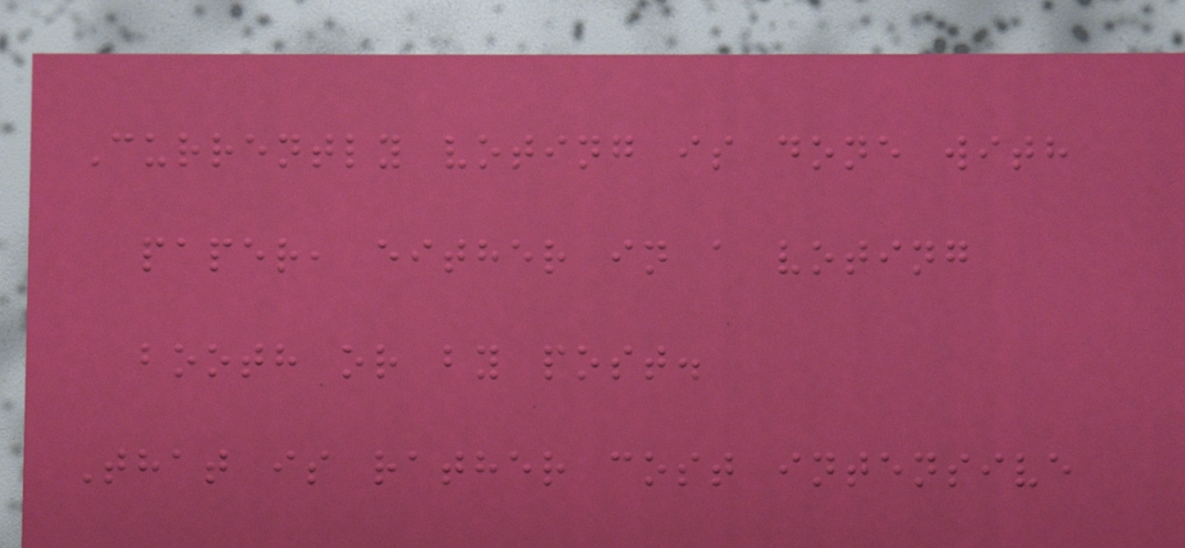Currently voting is done with
paper, either in a voting
booth or by post.
That is rather cost intensive
